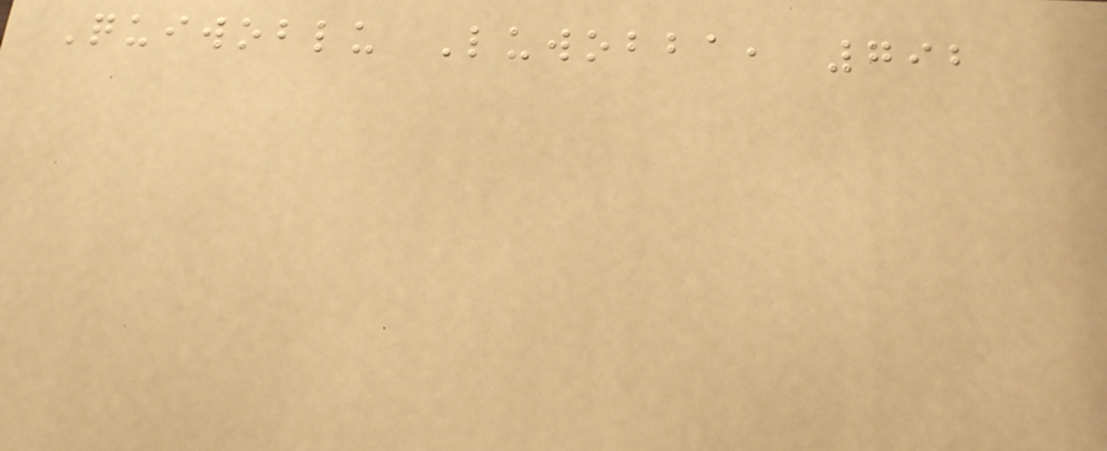Quiwoblu Luwobba, 792
